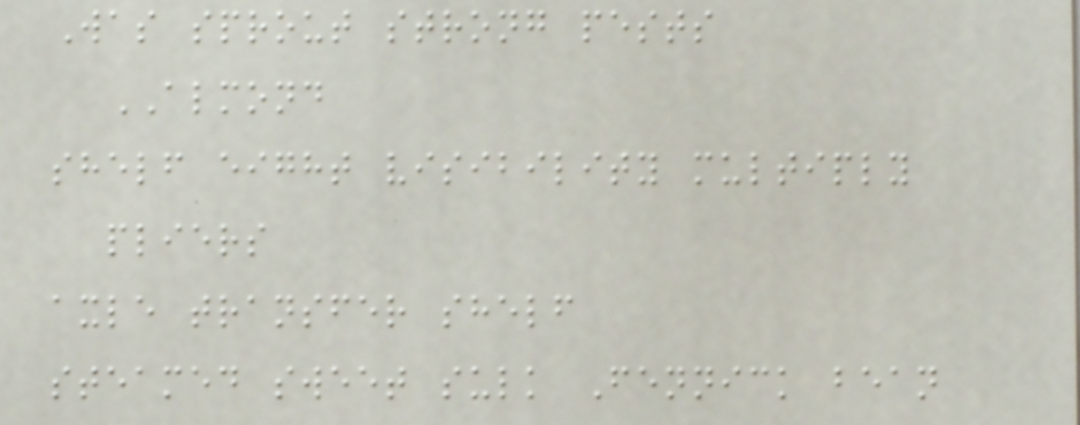Was sprout strong pests
ALMOND
shelf eight visibility multiply
pliers
axle transfer shelf
steamed sweet sulk Fennick bean
